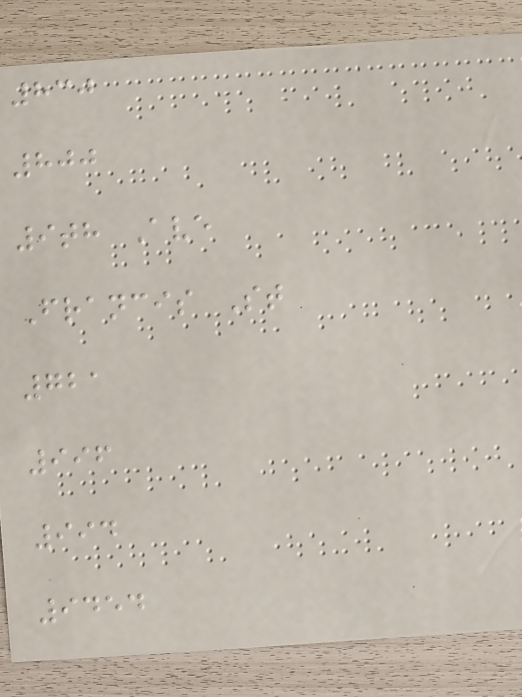830
800
9th Ave
Francis St
721
996
994
9454
